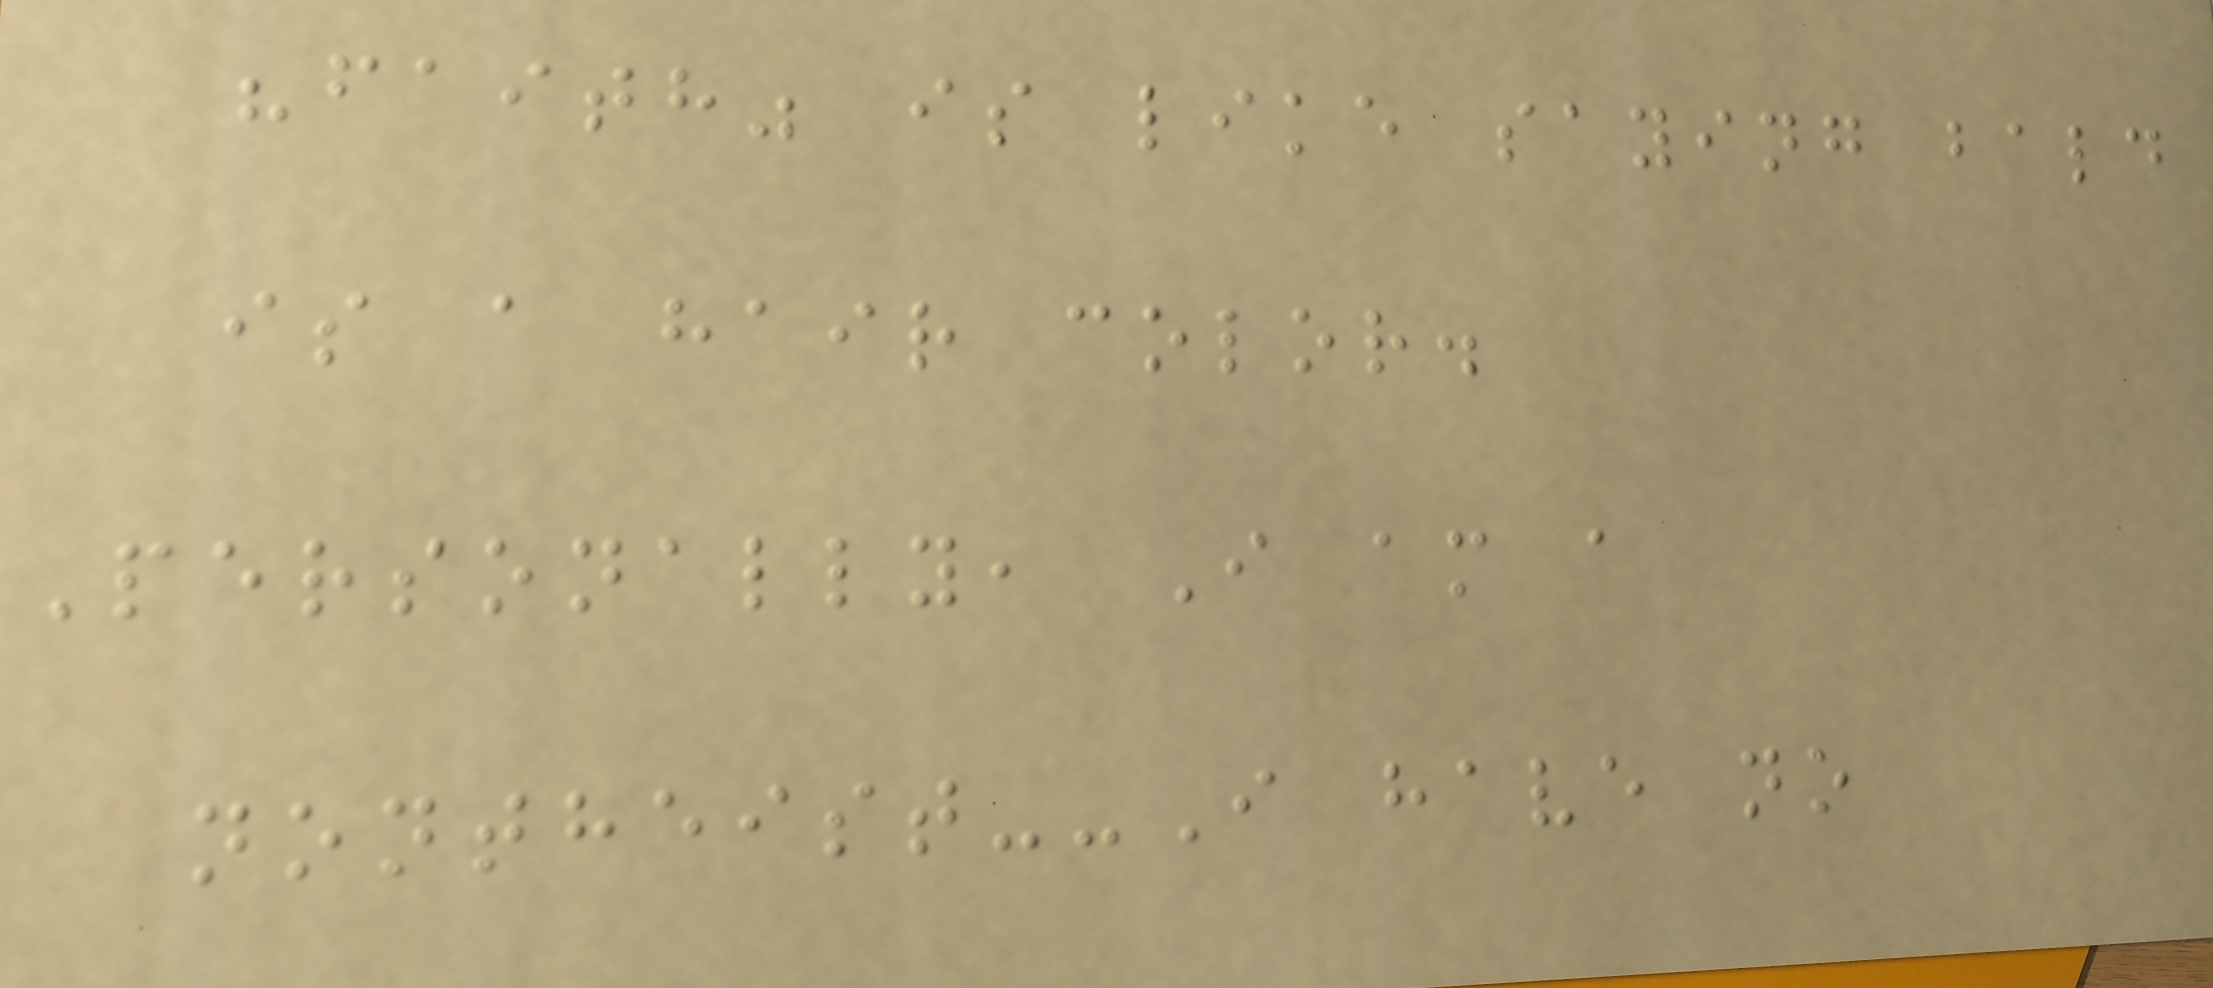"faith" is like saying bald
is a hair color.
Personally, I am a
nontheist--I have no
